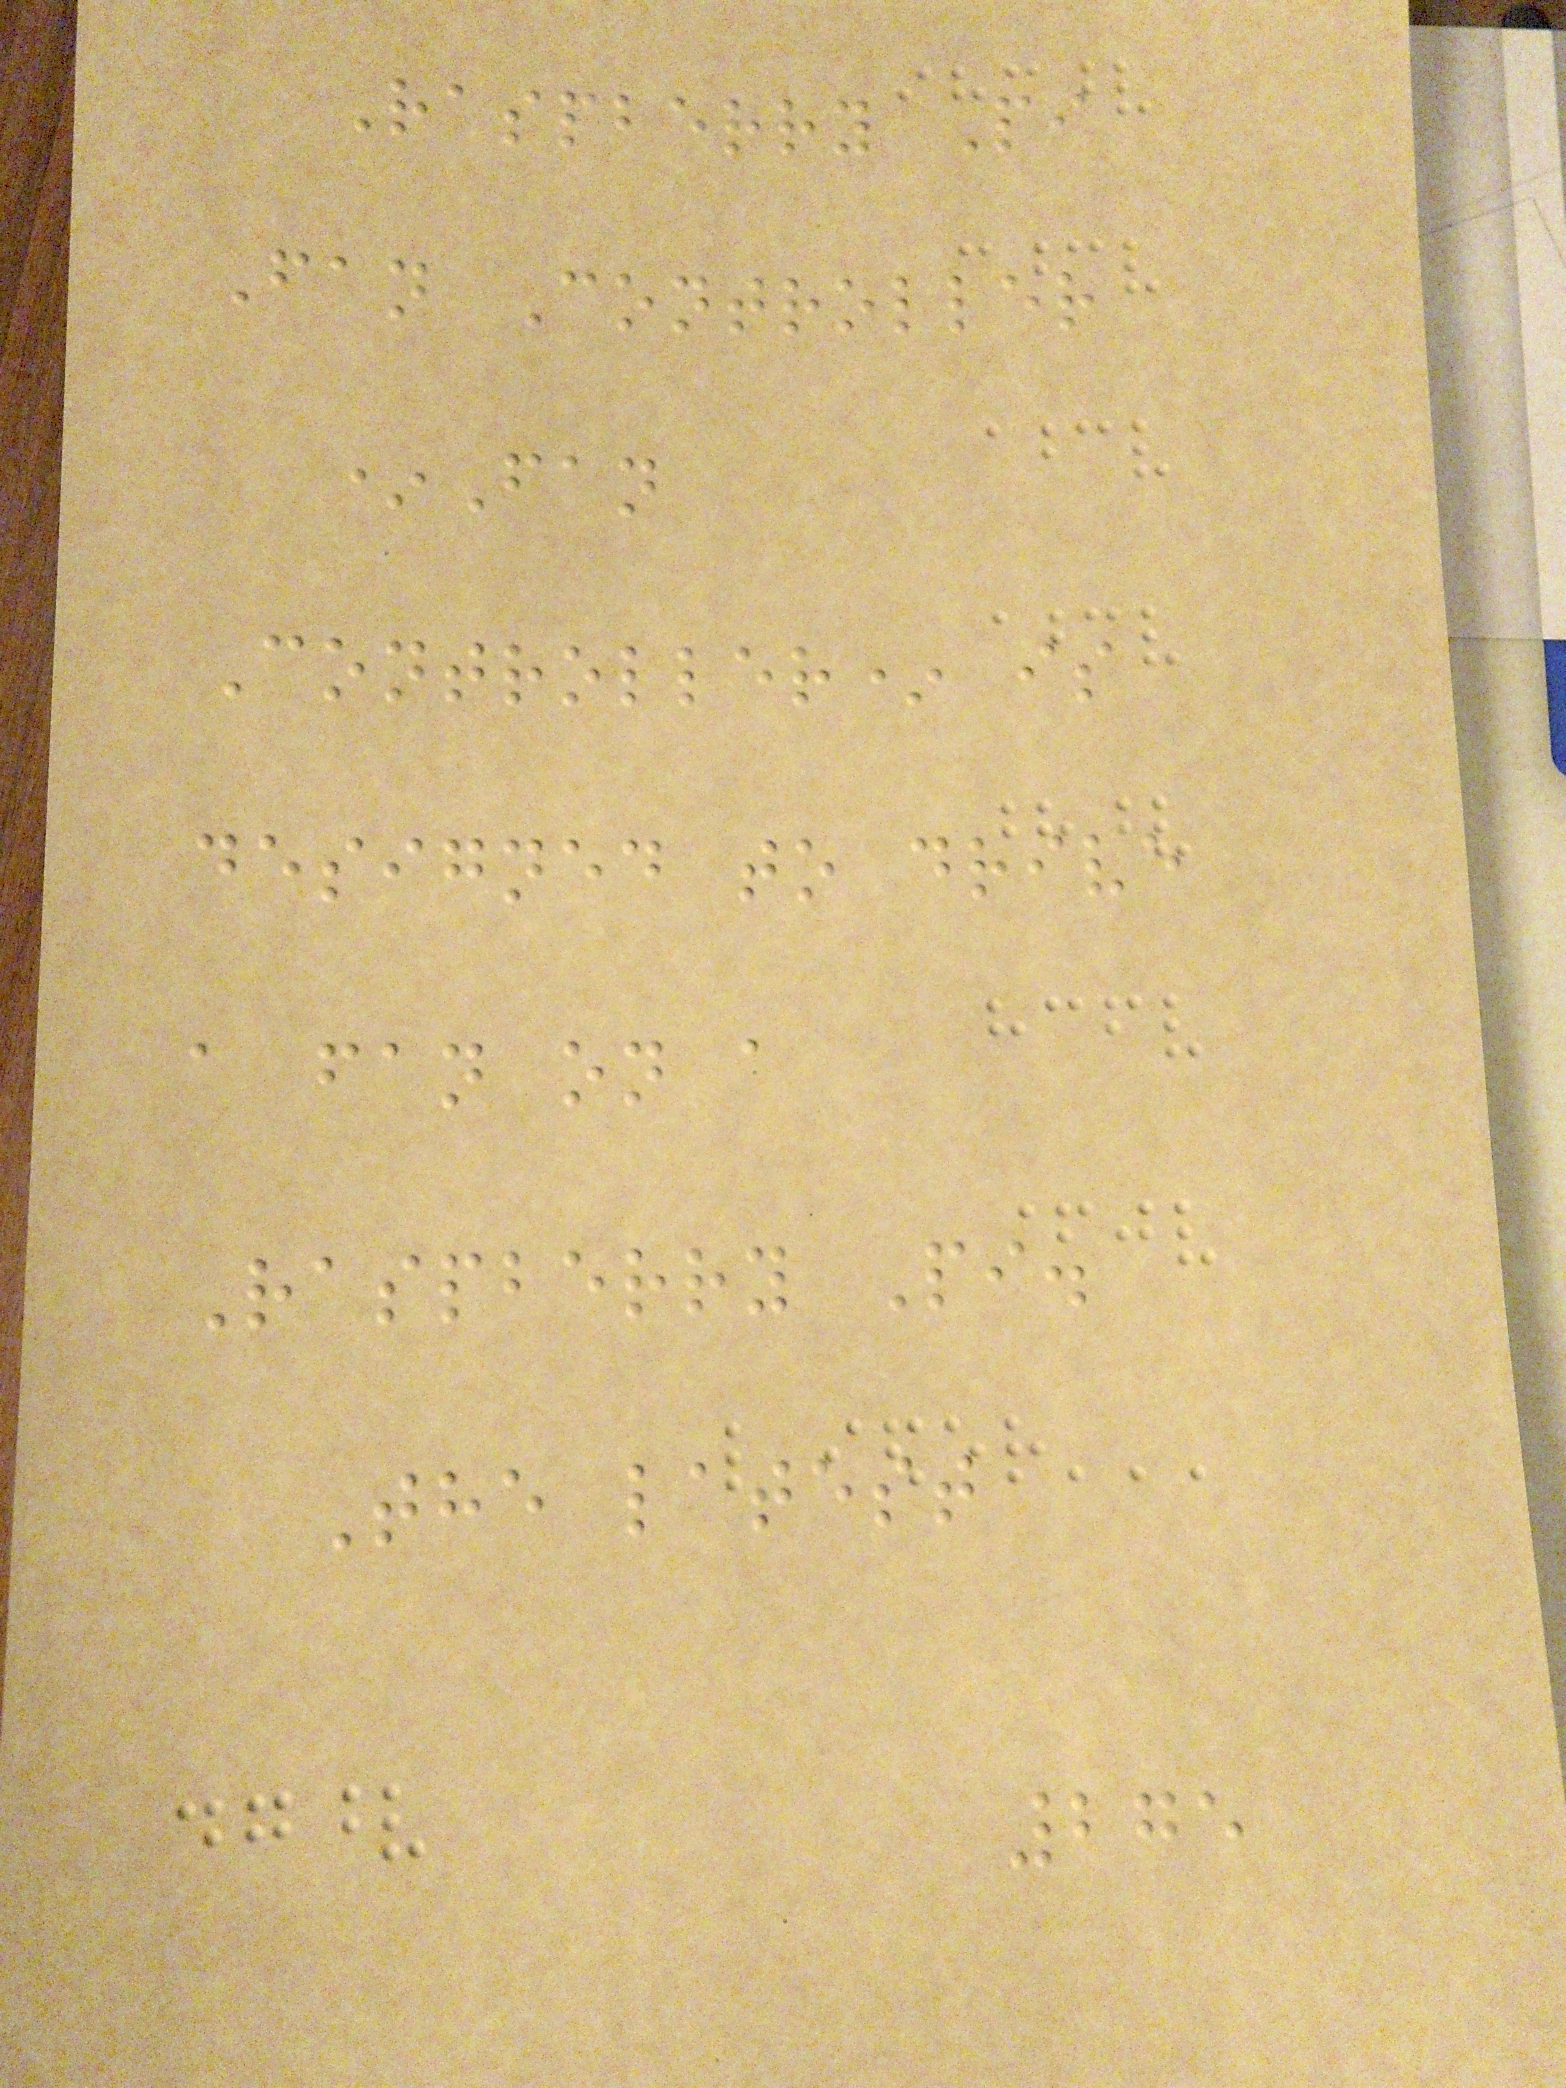Raspberry Pi
Fan Controller
*Fan
Controller* is
designed to drive
a fan on a
Raspberry Pi.
The latest
275
